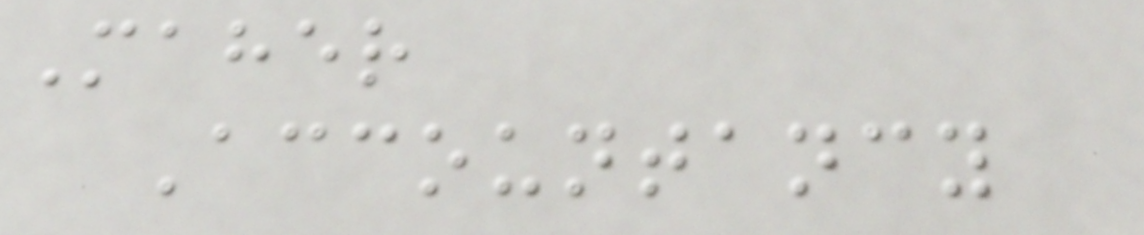Maher
Accountancy
